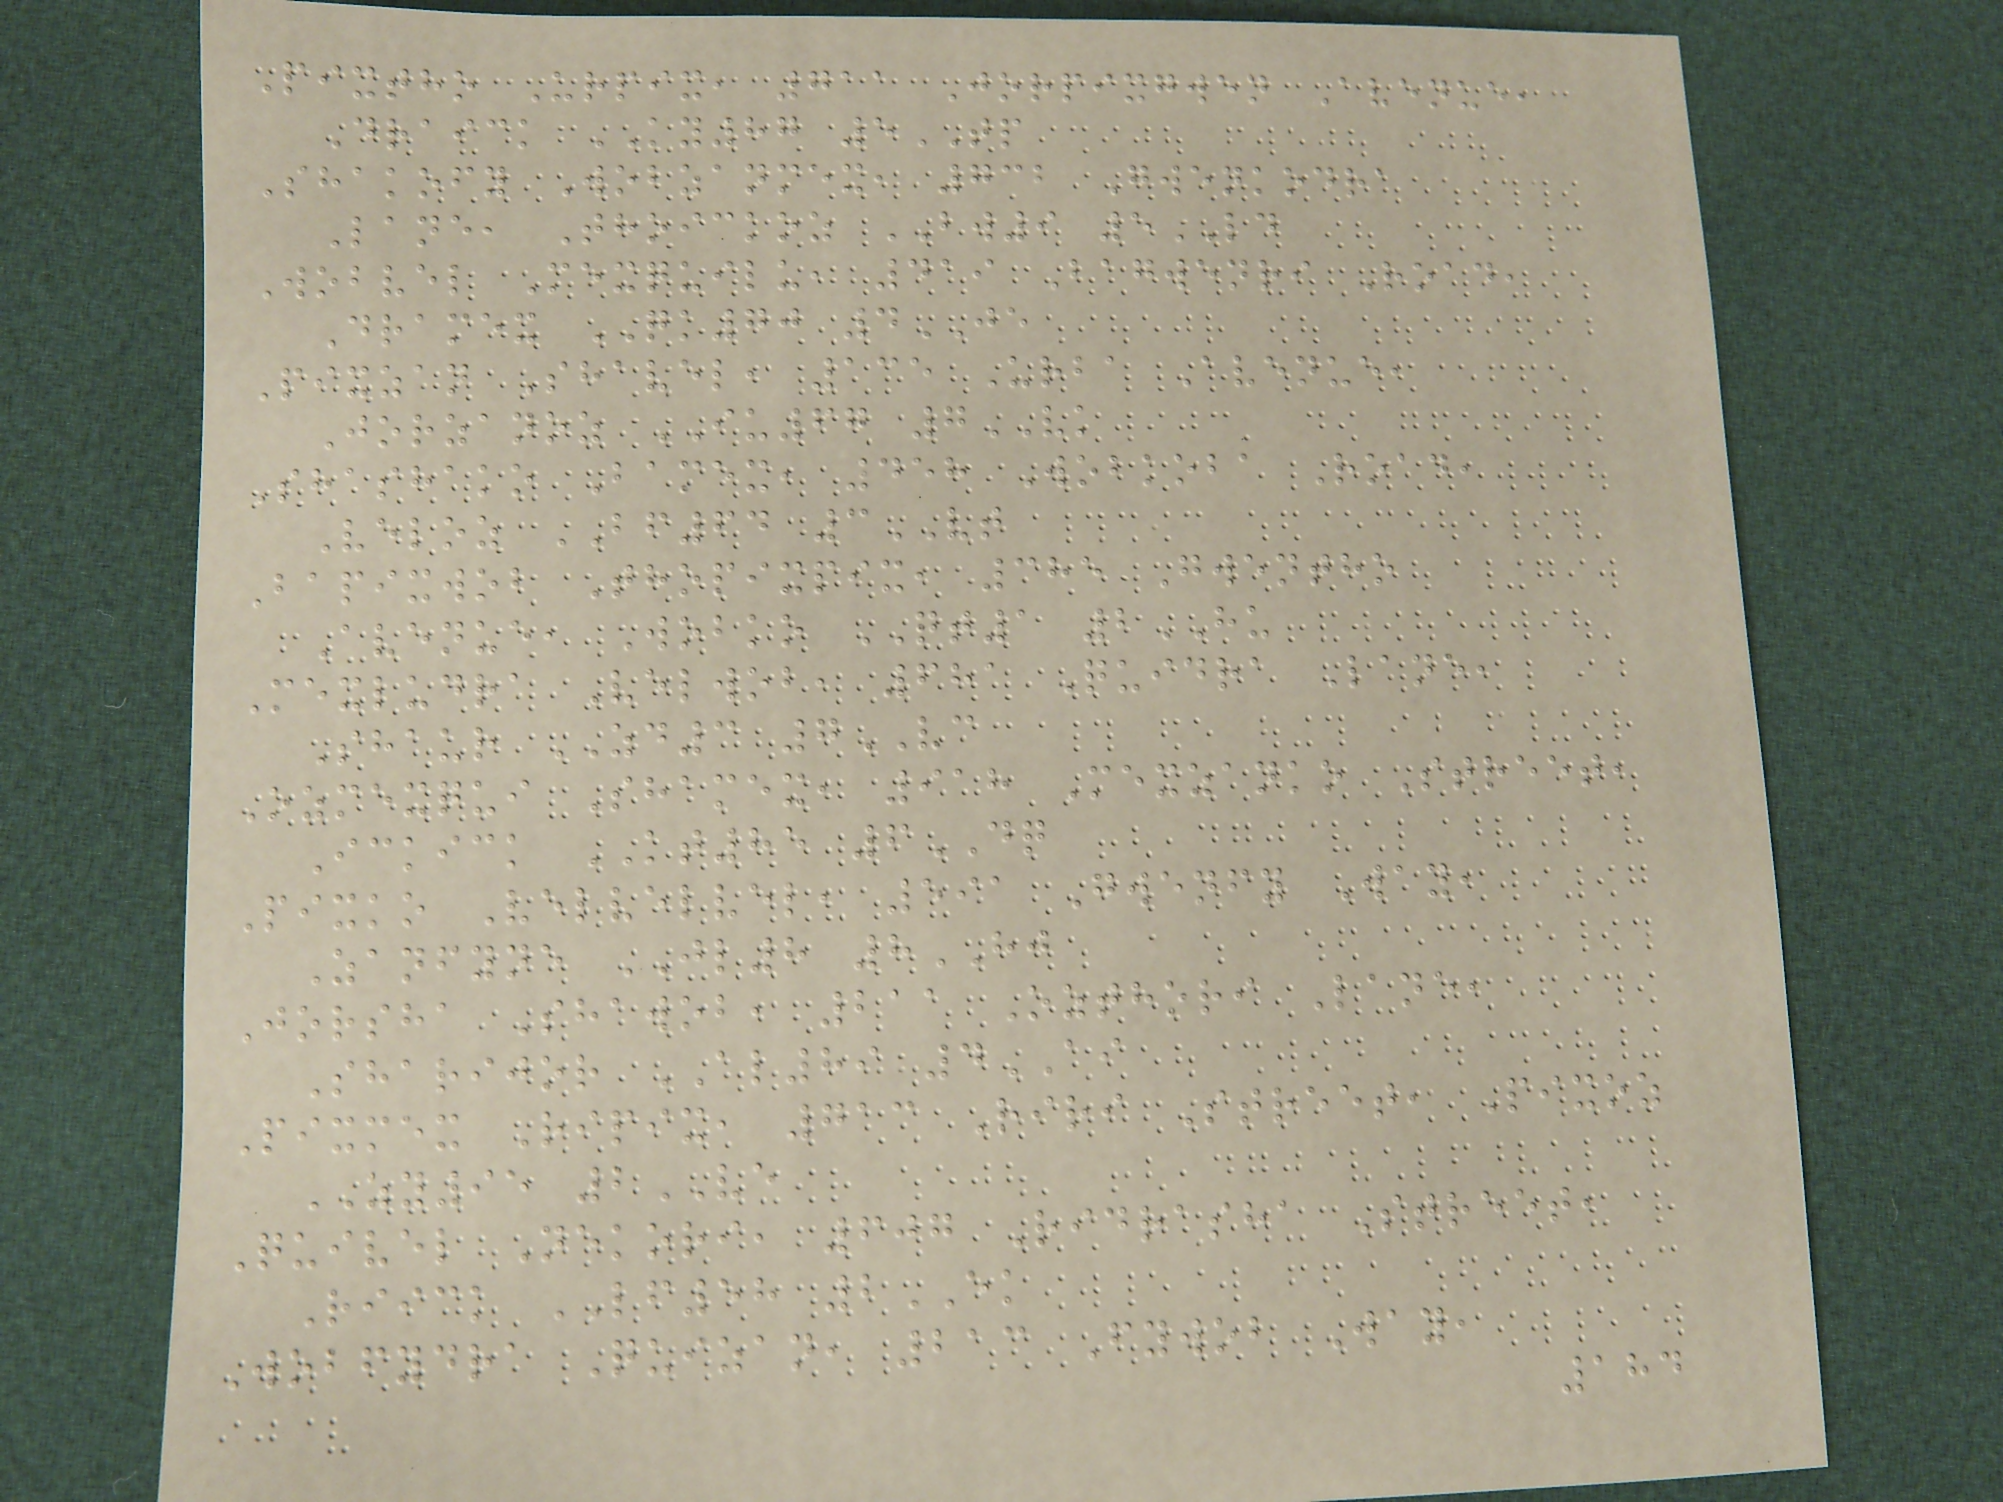Pixtho Urpix, 711 Jorpixgwen Avenue,
Draick KY87 5TP
Shakofy Wobzanmex, 732 Gwenkodra
Lane, Thoickoz BW9 5LD
Wobvel Mexquilu, 419 Bagwenri Road,
Dramex QK70 4JE
Pixzan Shavel, 135 Urba Avenue,
Jorzanoz IU67 7VK
Shashako Bamex, 458 Wobkoba Road,
Veloz BF64 3VT
Bapixwob Thopixpix, 385 Gwentho
Avenue, Wobko QT1 2HU
Mexludra Velwob, 681 Quidra Lane,
Shaur ZD3 7VC
Ozmexqui Shamex, 918 Mexzanko Street,
Ickick KT85 6DQ
Pixko Velvelvel, 591 Gwenfy Way,
Zanfyne JL8 8HJ
Jorsha Shawob, 211 Ozthori Lane,
Sharijor AL89 4AI
Pixmex Ripix, 713 Riri Street, Pixoz
ZY95 2VE
Quivel Nekori, 607 Ridrasha Street,
Riick LF58 2EK
Wobfydra Quizan, 213 Fywob Way,
184
